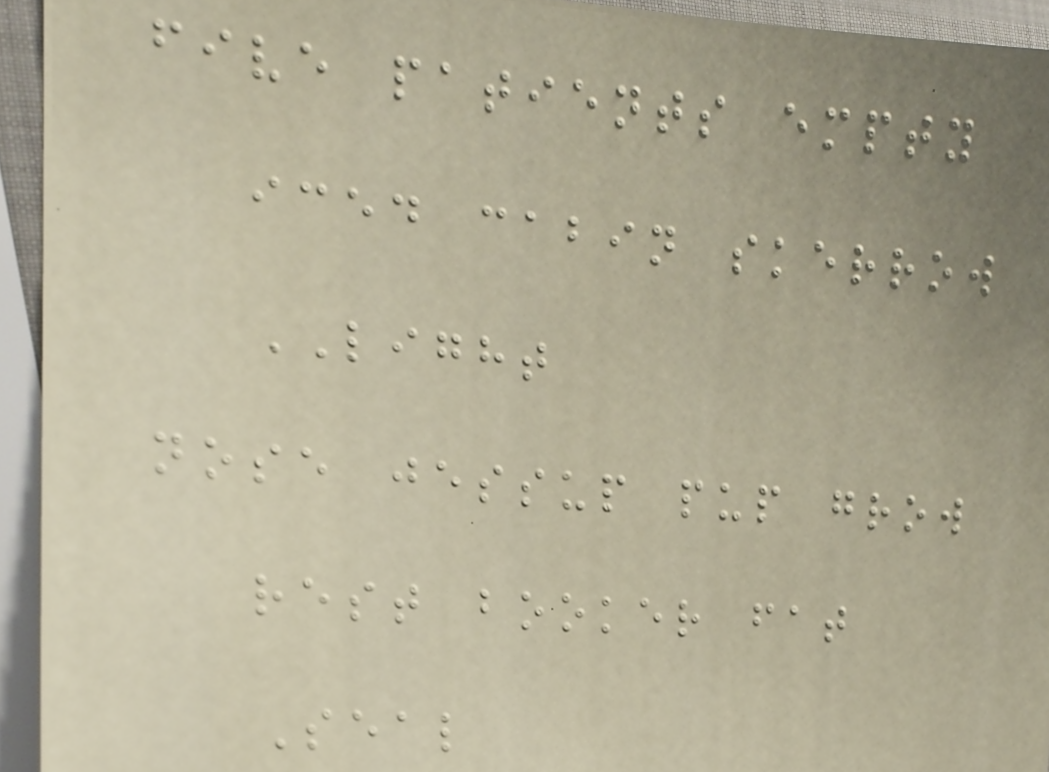five patients empty
iced cabin skerrow
LIGHT
nose jessup pup grow
rest booker fat
Seal
